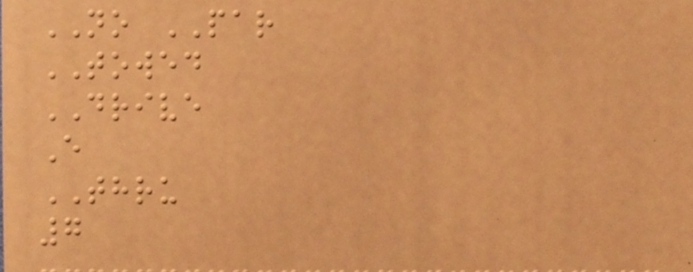NO PAR
TOWED
DRIVE
E
THRU
7
